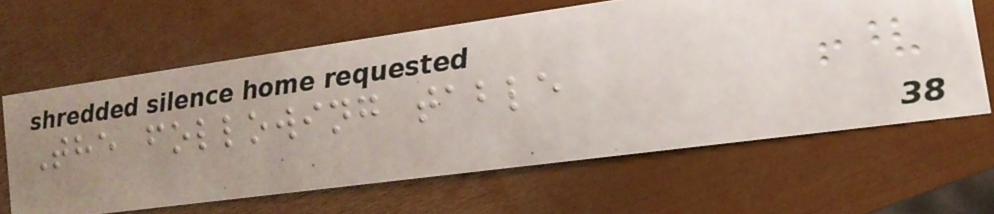The following table
